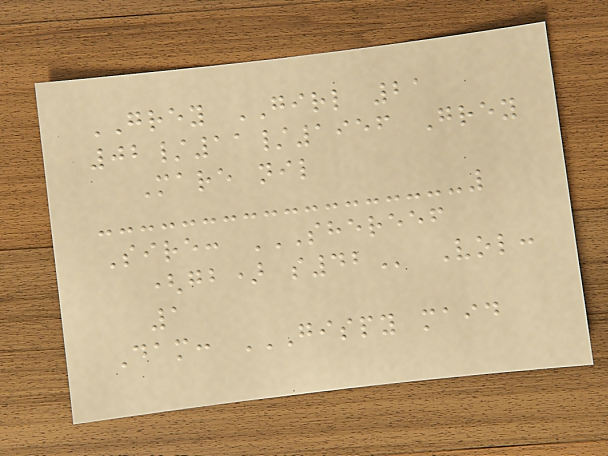GREY GIRL 21
02/11/1956 Grey
Mare nil
Sire: SHEREEF
(GB) S42 Vol:
1
Dam: GISPY MAID
